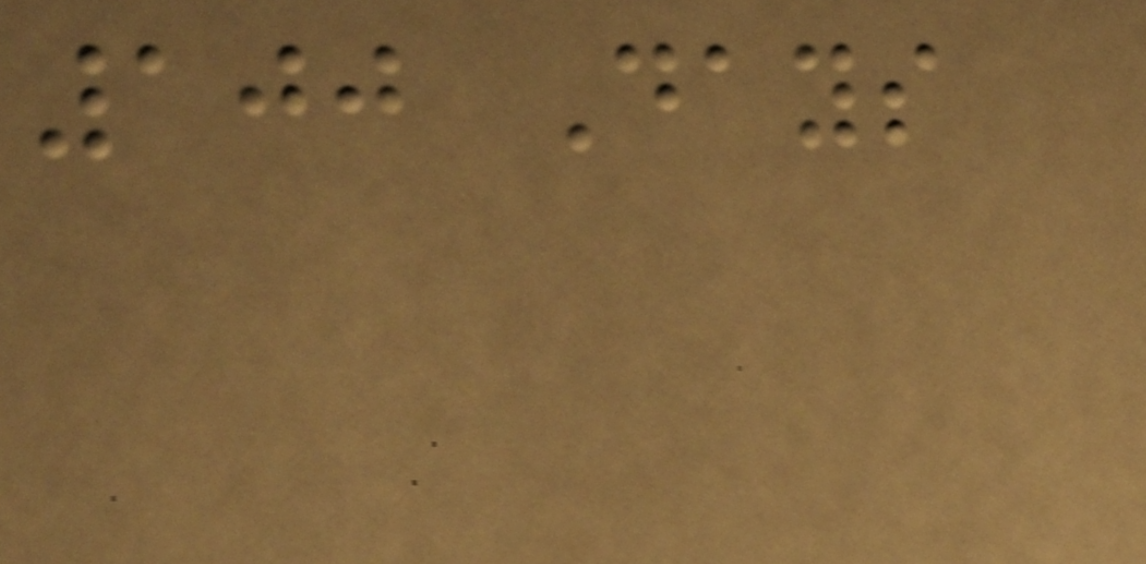100 Days
